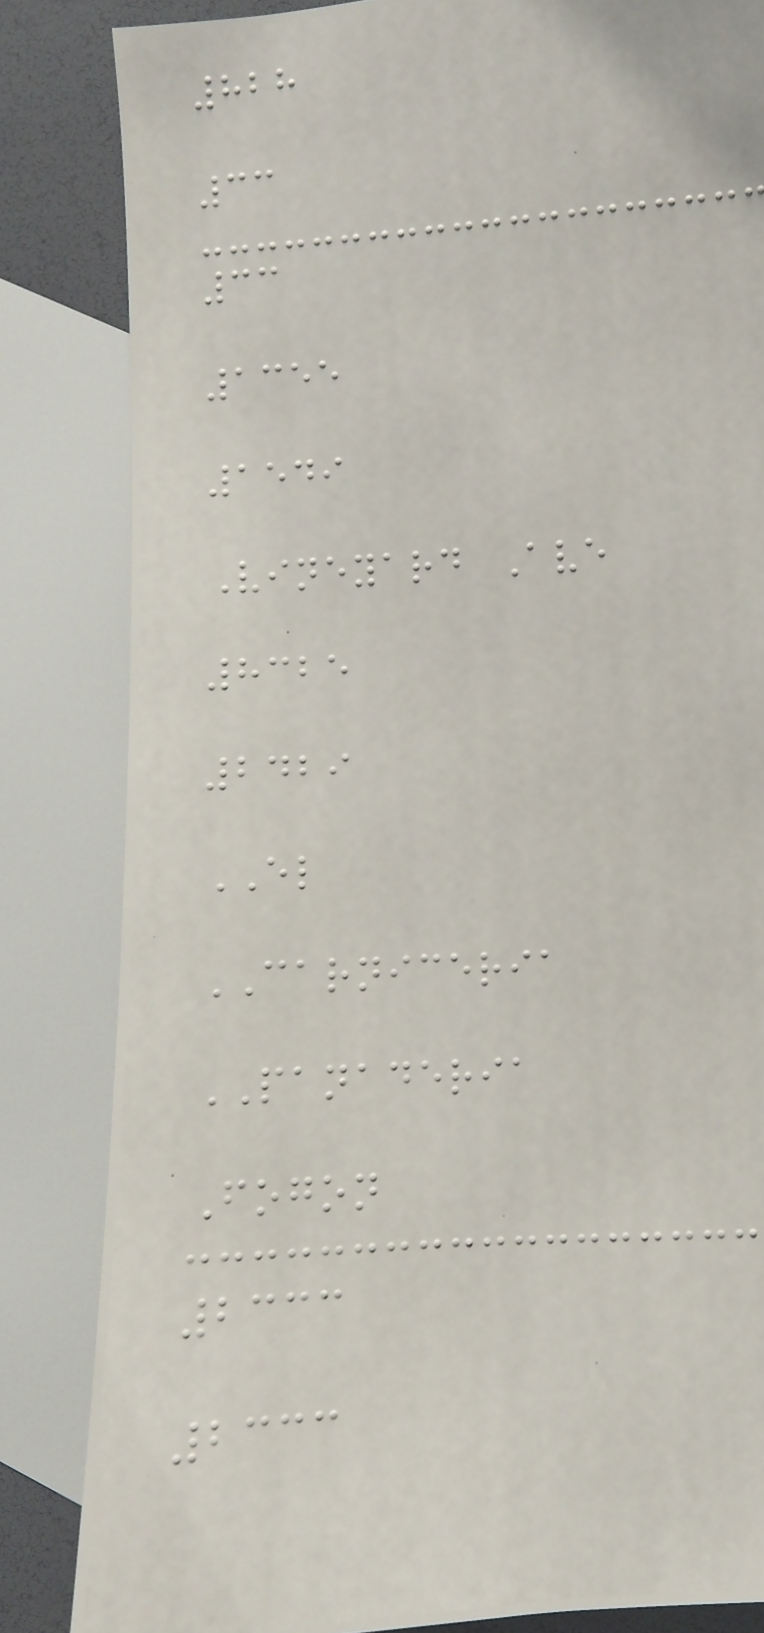828
33
33
1355
1549
Vineyard Ave
8325
2429
EL
CARNICERIA
PANADERIA
Fogon
2333
2333
